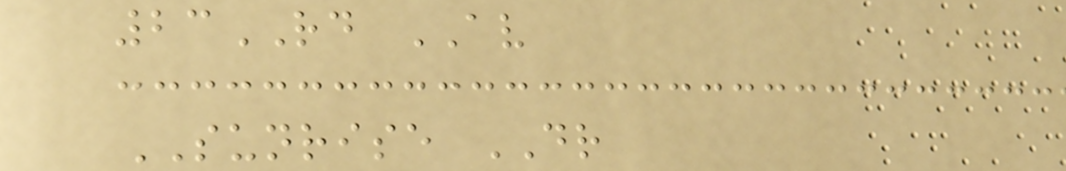23RD AV
SUNRISE DR
